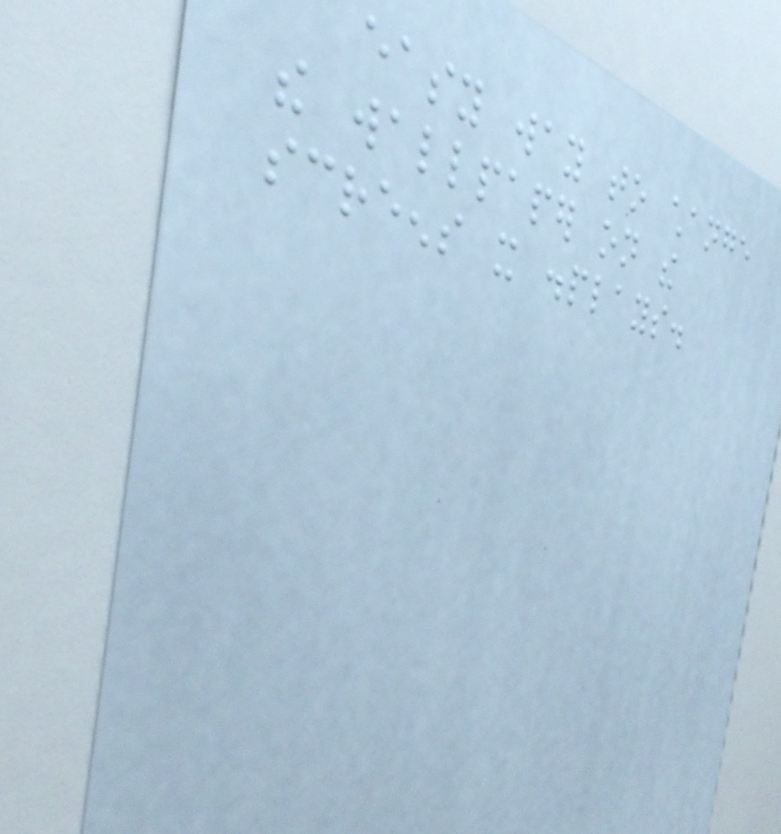easy way to change
the wallpaper on the
screens it displays.
